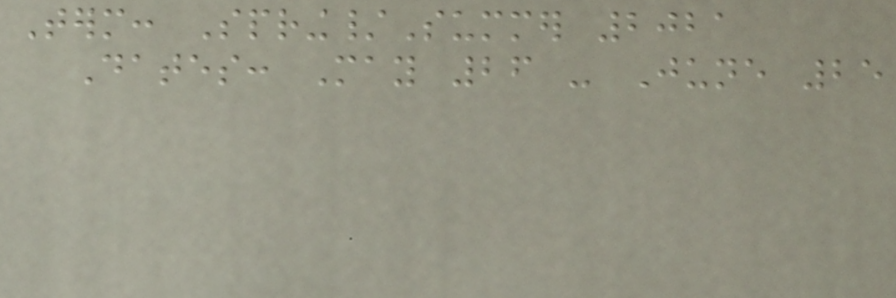Term: Spring/Summer 2021
Dates: May 26 - June 25
